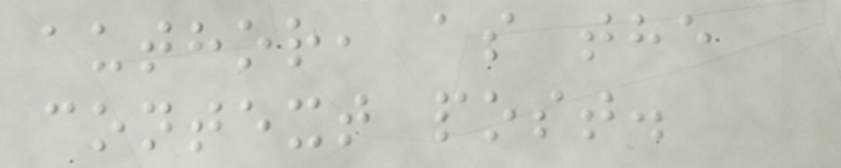author, as the
context post.
